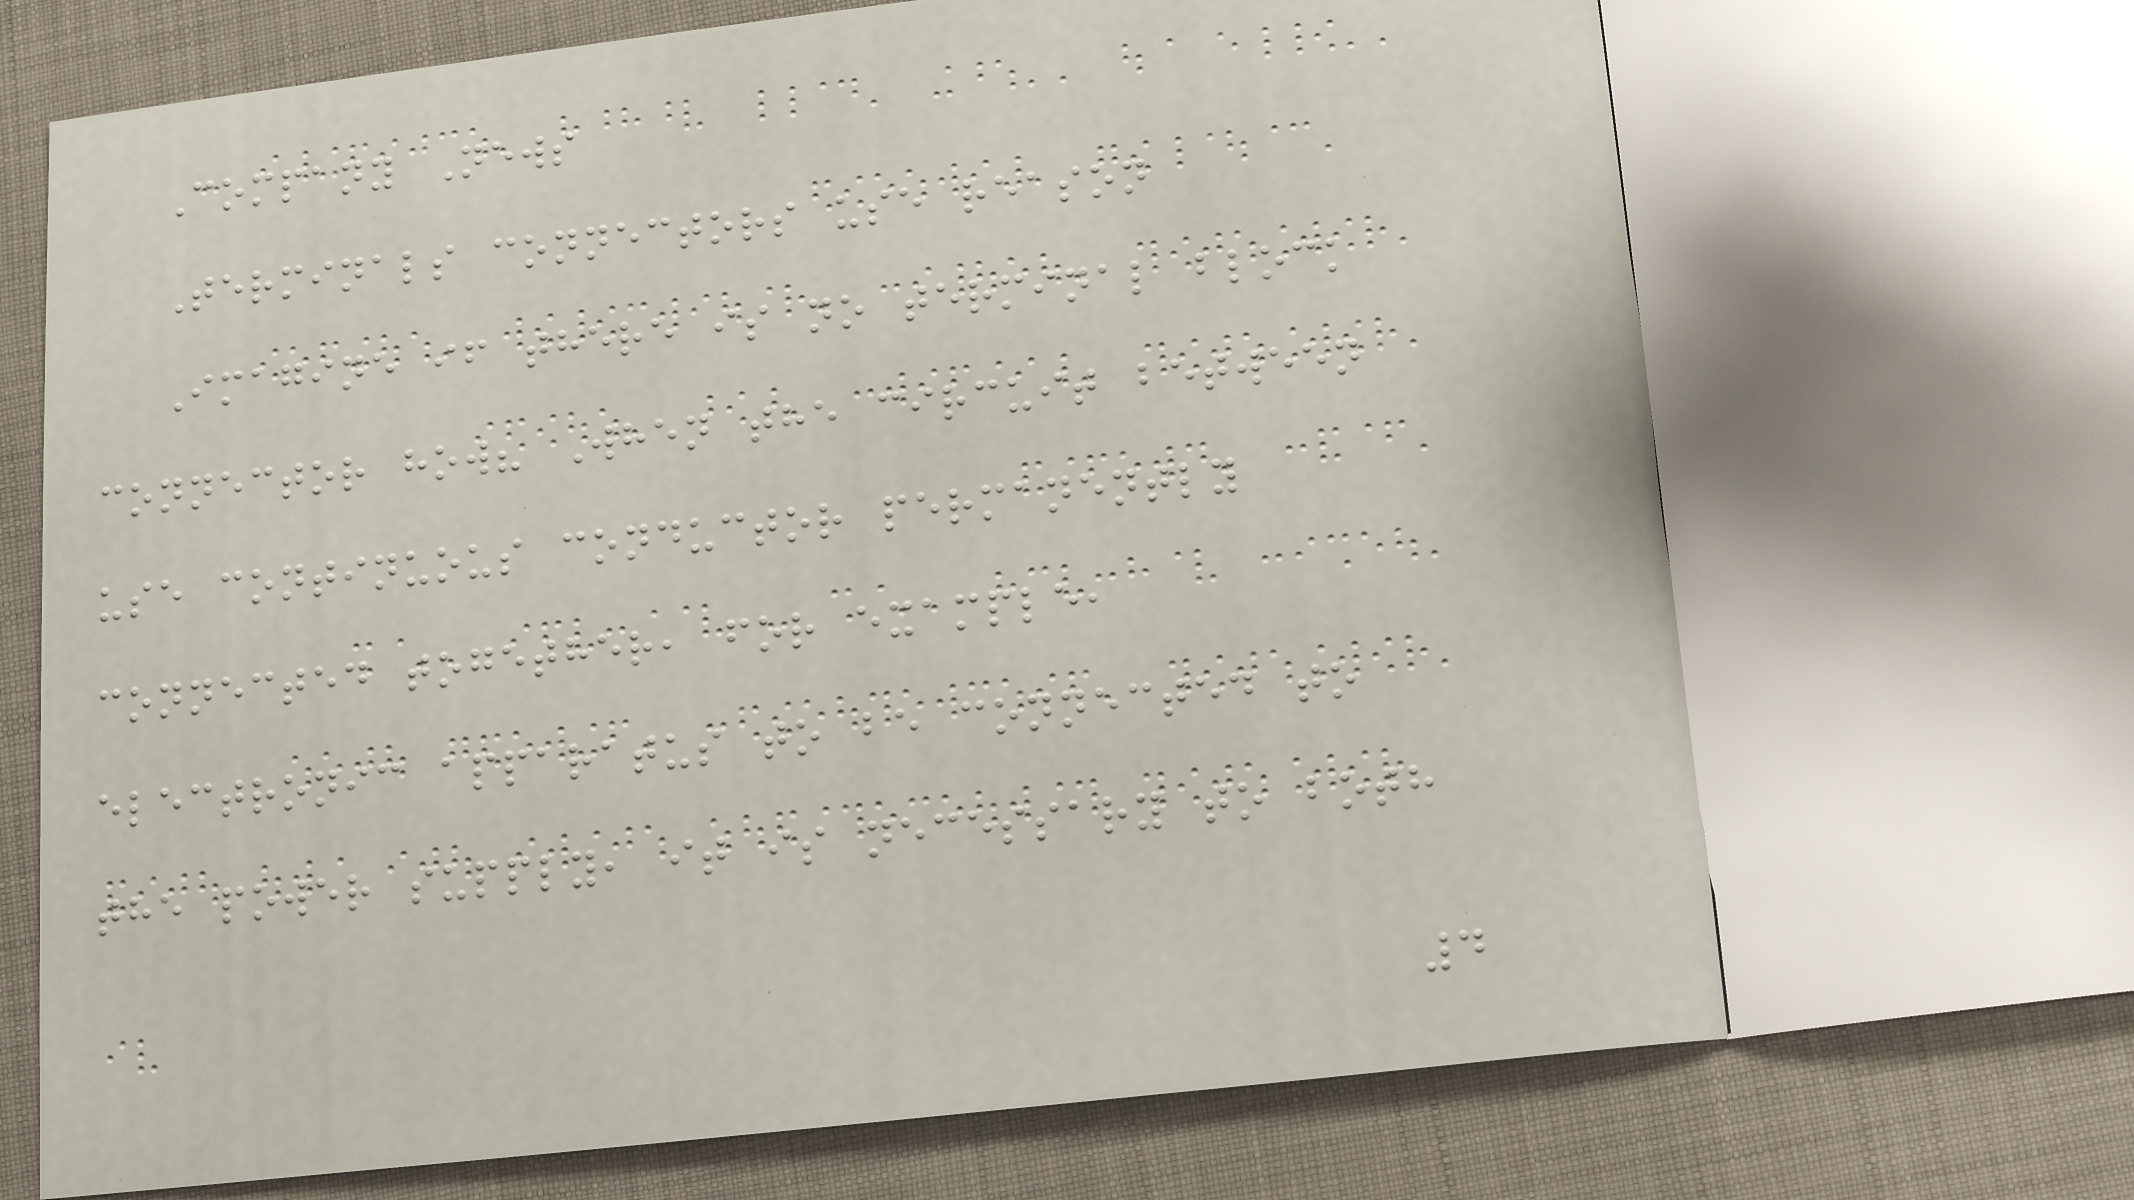Company News
Terminals connectors use reason
Imagine if there is no terminal block
connector how? When the circuit between
use continuous conductor permanently
connected together, for example,
electronic apparatus to be connected to
the power supply, it is necessary to both
4
